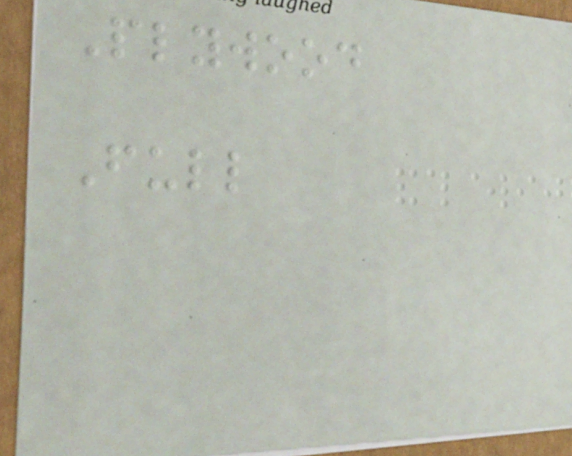Plywood
Full
